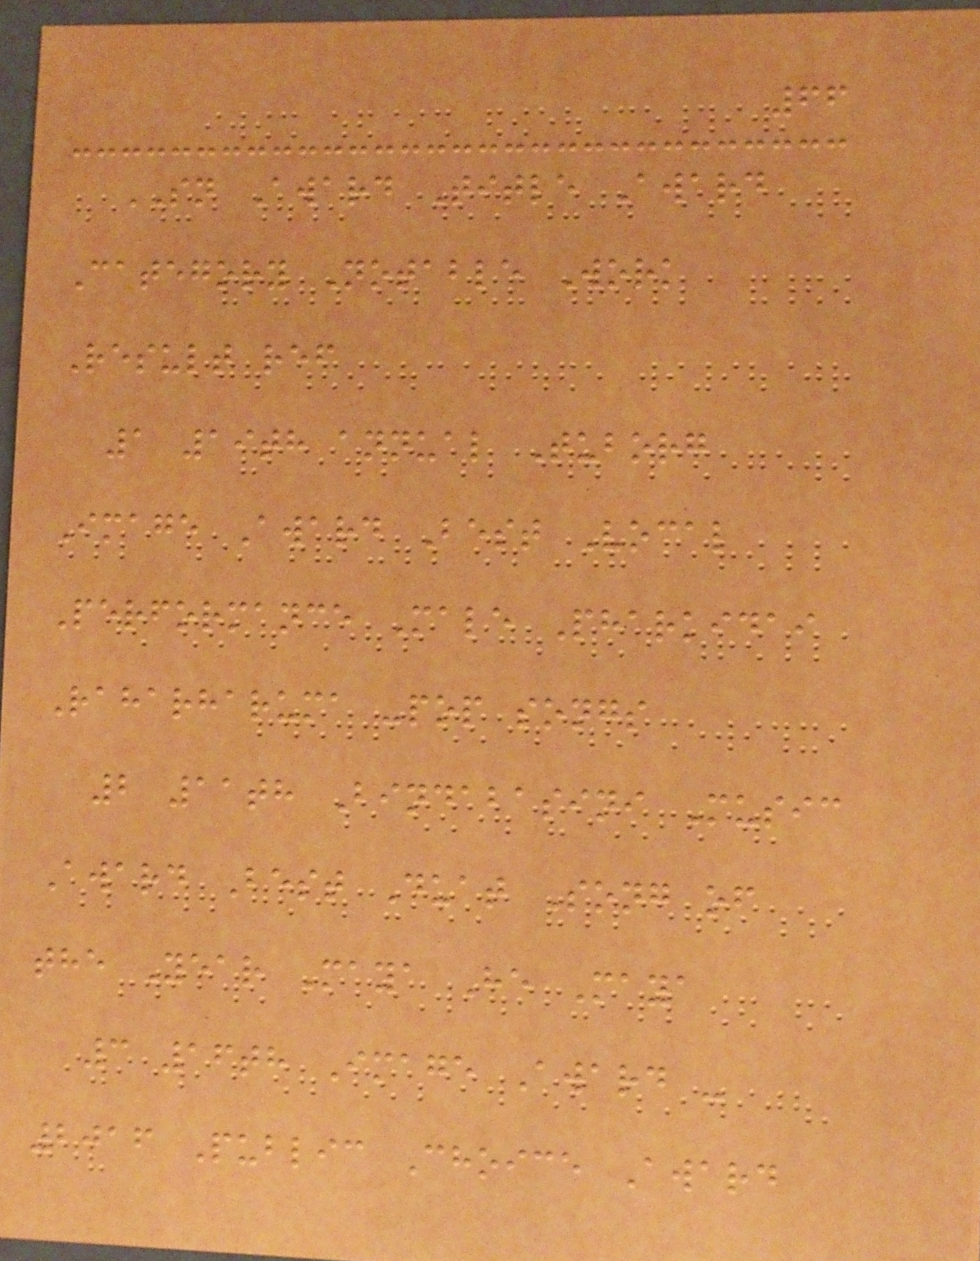66
SN Award Title Award
Category Notable Work
Result ref
1 19th annual Tuborg
Image Award Best Vocal
Performance Male Pharkidai
Raharharuma -pop songs
2 11th Bindabasini Music
Award Best Duat Song of
the Year Maya He Maya
3 16th Image Award -
2016 Public Choice Award
